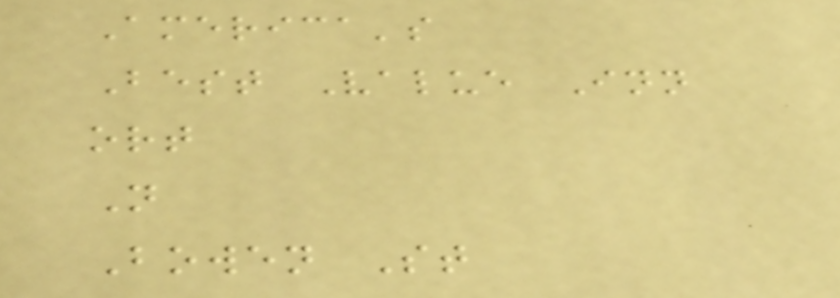America's
Best Value Inn
ort
N
Bowen St
